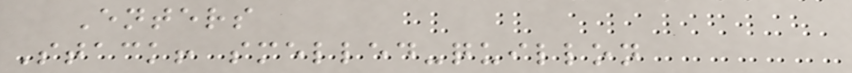Enters
Stack! smelled-quillon
